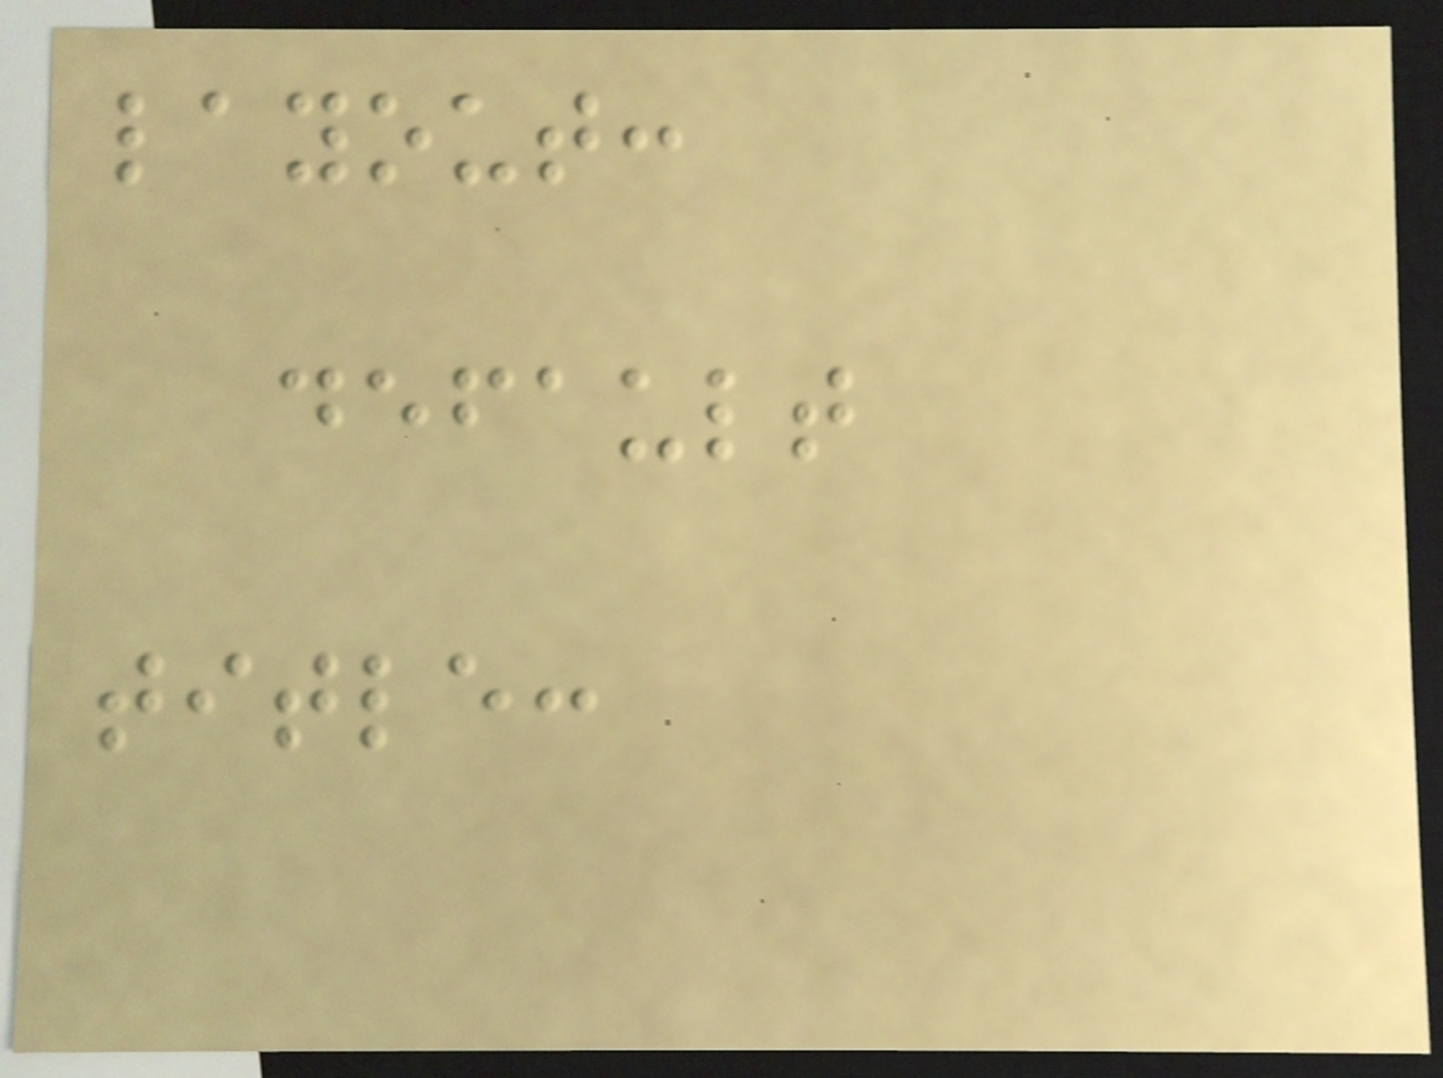layout:
default
title:
